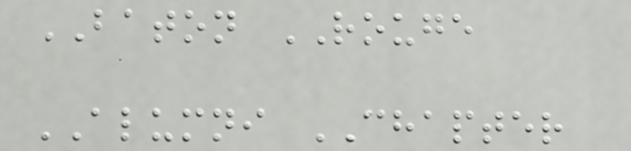BATON ROUGE
ALUMNI CHAPTER
